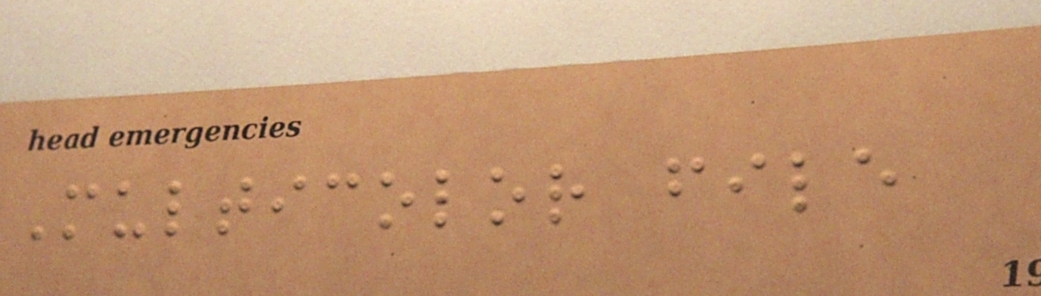Multicolor file
